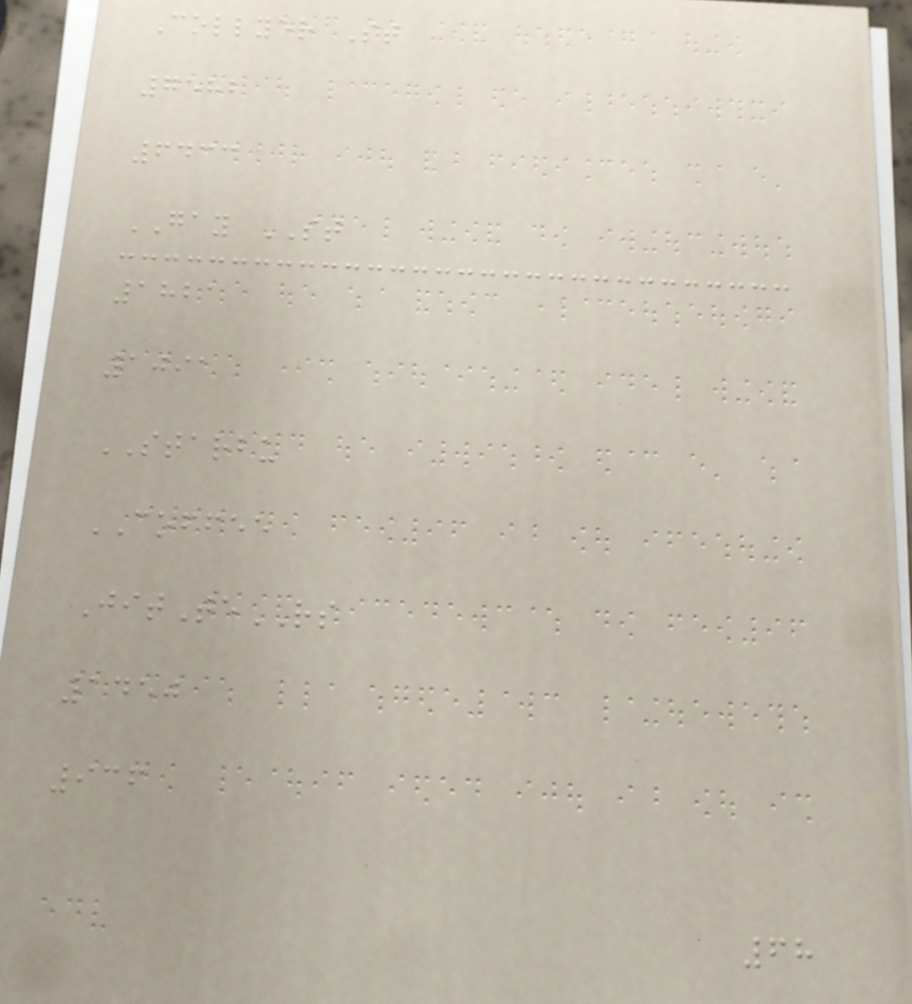Collyer St
7582
6433
GAY ST
1821
1091
STARBU
COFFEE
JitTeRS
1450
936
68
